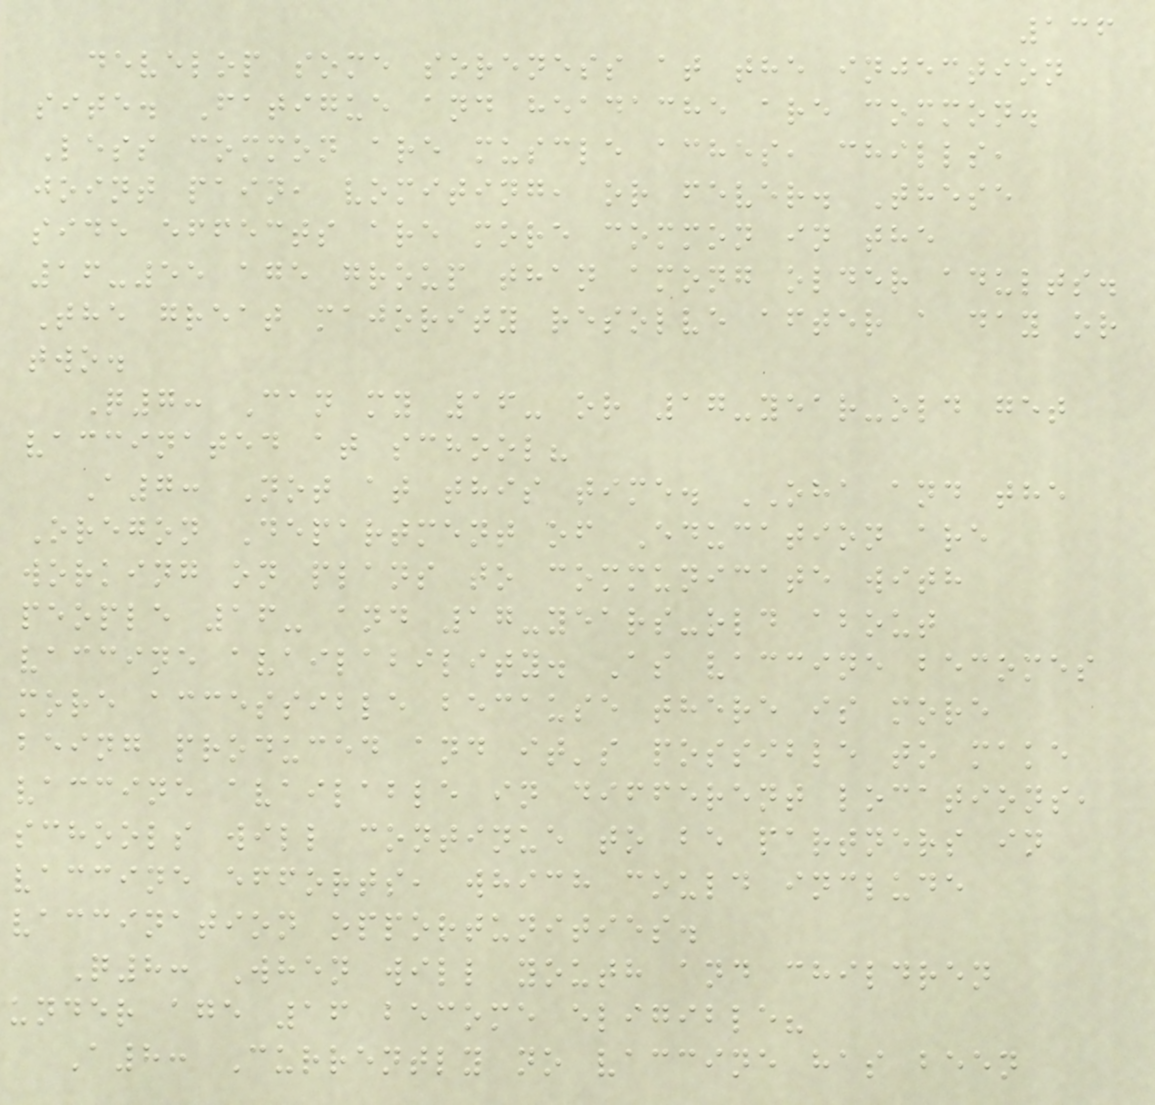136
develop some soreness at the injection
site. Fatigue and headache are common.
Less common are muscle aches, chills,
joint pain, vomiting, or fever. These
side effects are more common in the
16-55 age group than among older adults.
The great majority resolve after a day or
two.
Q7: Can my 16- or 17-year-old get
vaccinated at school?
A7: Not at this time. OHA and the
Oregon Department of Education are
working on plans to communicate with
people 16- and 17-years-old about
vaccine availability. As vaccine becomes
more accessible because there is more
being produced and it's possible to make
vaccine available in different locations,
schools will continue to be partners in
vaccine efforts, which could include
vaccination opportunities.
Q8: When will youth and children
under age 16 become eligible?
A8: Currently no vaccine has been
